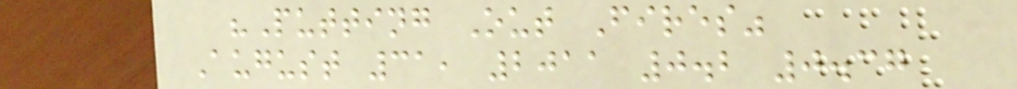"Putting Out Fires"
August 31, 2011 0.2 0.37
